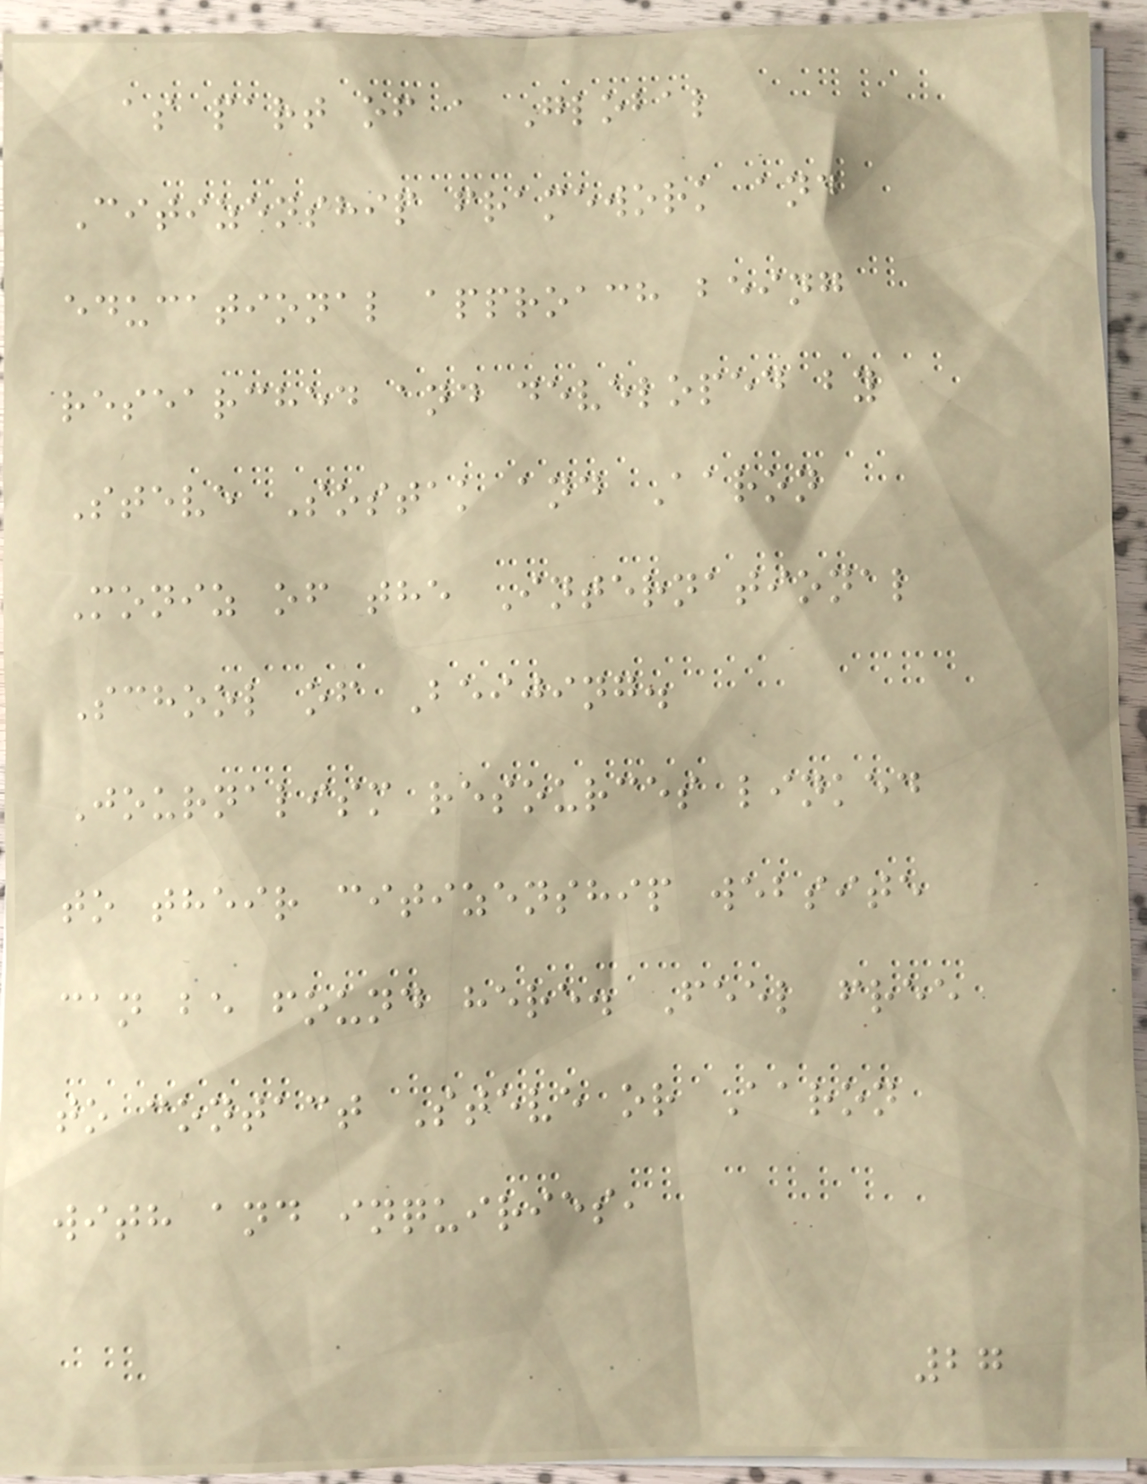as part of a Global
Citizenship framework and
educational approach being
researched and developed by
Steve Sostak and Aaron
Moniz of the International
School of Beijing.
Journalism resources linked
to their citizenship website
can be found here. Feel free
to contact Steve or Aaron
with and inquiries,
27
